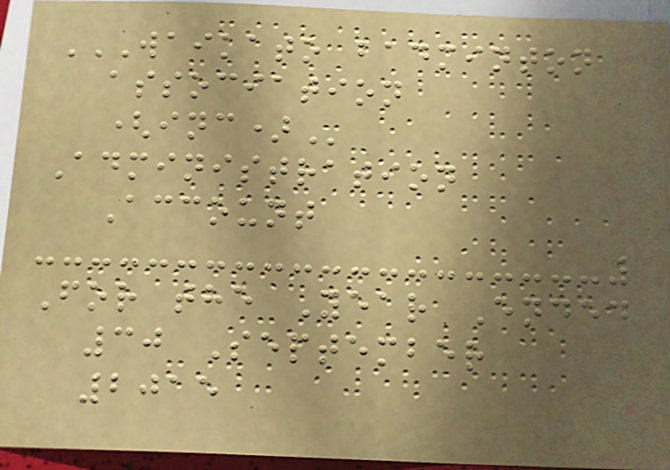WAIKATO BADMINTON
ASSOCIATION
(INC)
Administration
Account
For the Year Ended
30 September
2015
